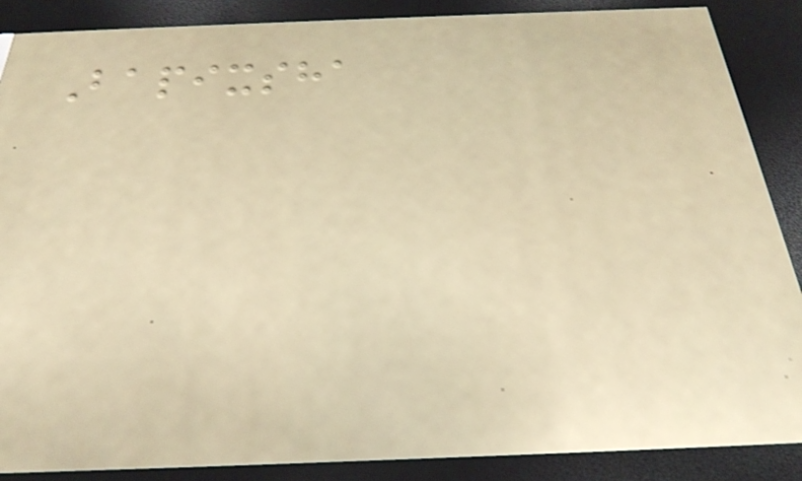Bapixsha
